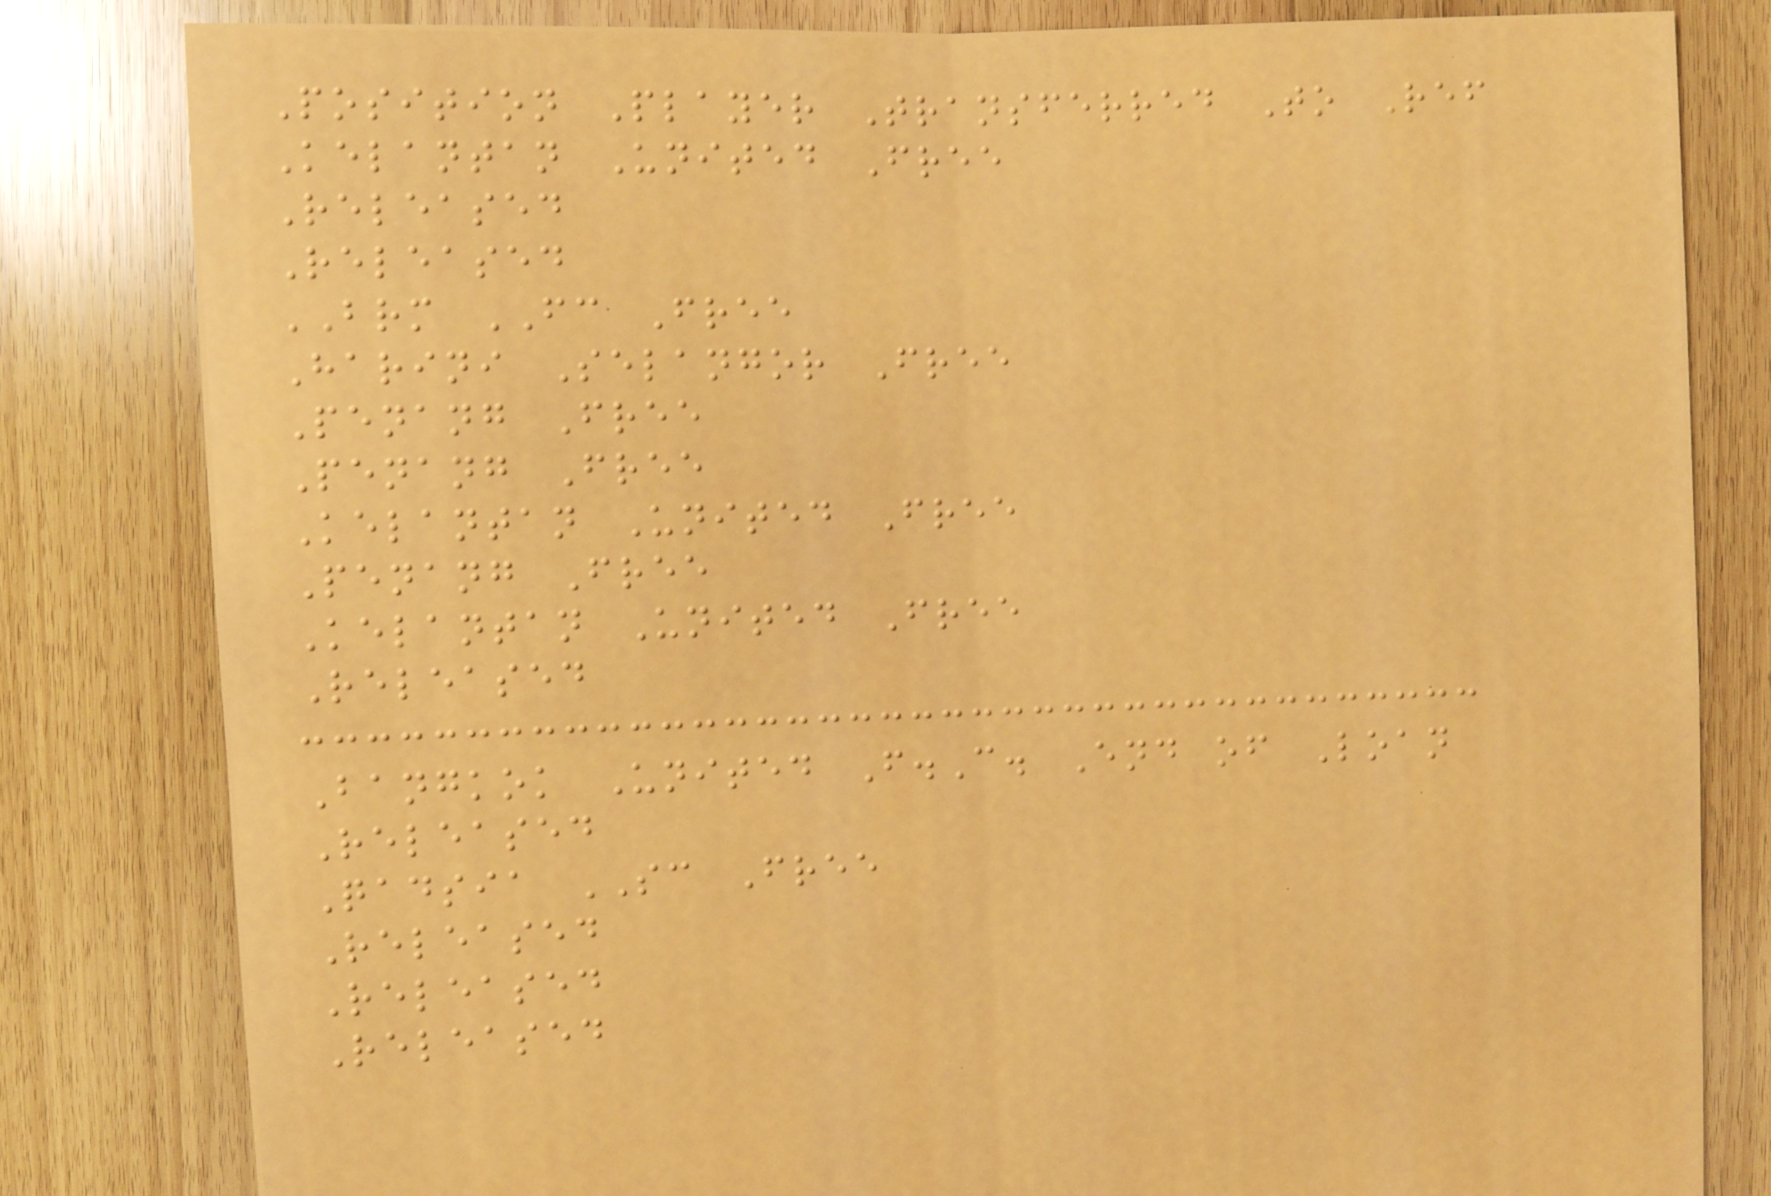Position Player Transferred To Ref
Kelantan United Free
Released
Released
BRM FC Free
Harini Selangor Free
Penang Free
Penang Free
Kelantan United Free
Penang Free
Kelantan United Free
Released
Bangkok United F.C. End of Loan
Released
Qadsia SC Free
Released
Released
Released
